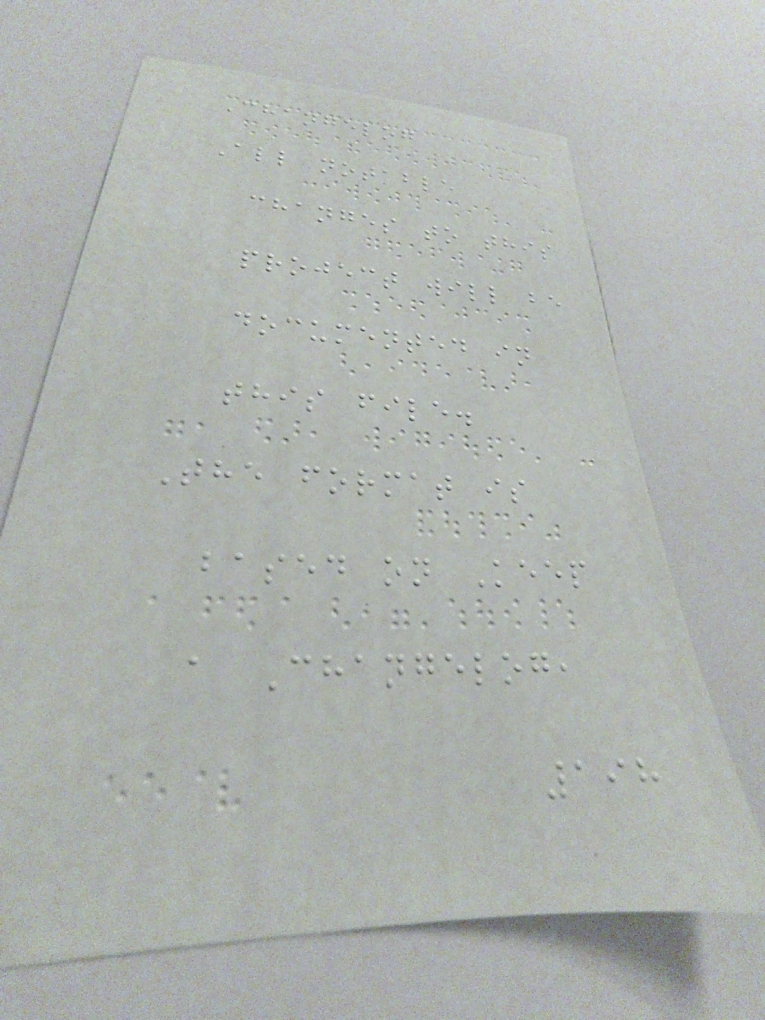Changelog
All notable
changes to this
project will be
documented in
this file.
The format is
based on Keep
a Changelog,
198
